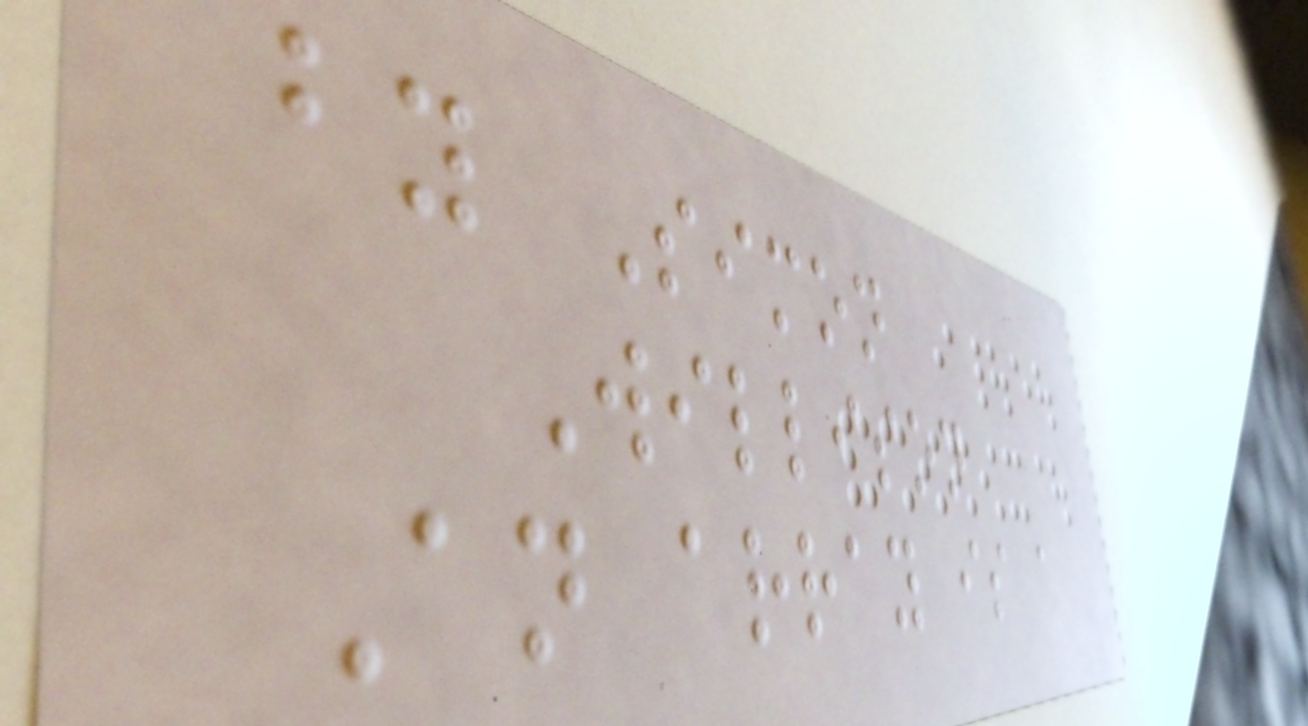by Simon
Willison
An array is a
